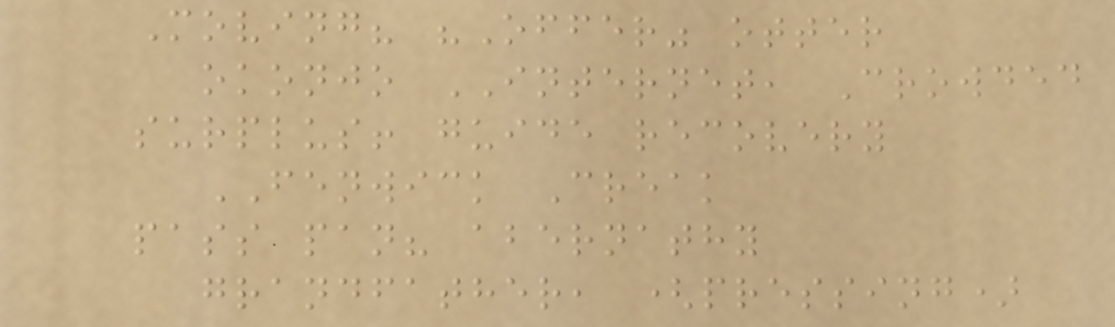Moving? "Offer" otter
okonjo INTERNET, Crowded
surplus! guide recovery
FENWICK Creak
pass pan? abernathy
grandfather, (pressing)
